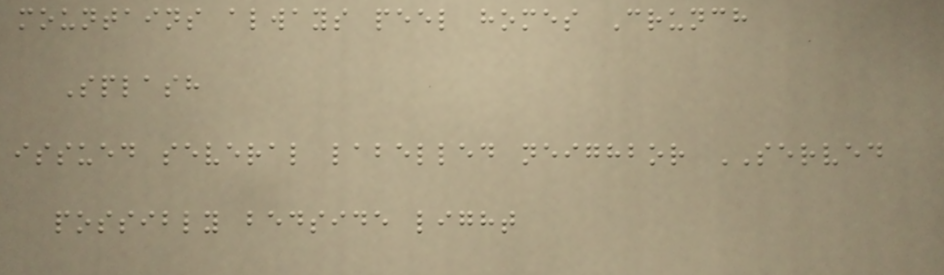mountains always peel homes Crunch
Splash
issued several labelled neighbor SERVED
possibly bedside light
